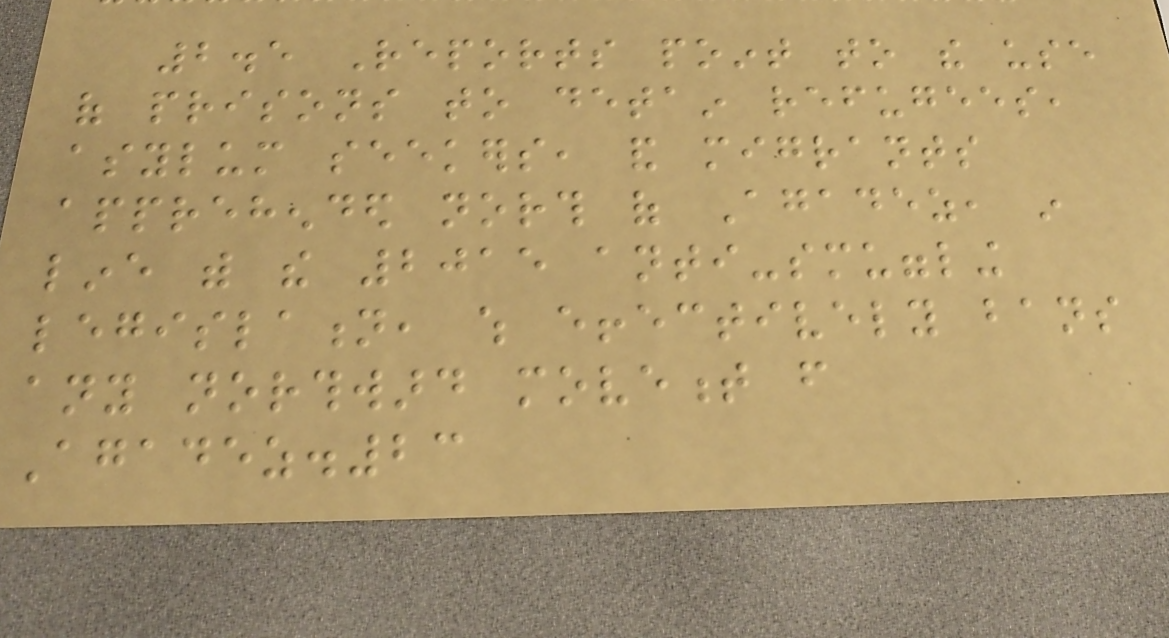2.5 Reports point to the use
of prisons to detain refugees,
asylum seekers, and migrants
apprehended north of Agadez, in
line with the 2015 anti-smuggling
legislation, which effectively bans
any northward movement from
Agadez.23
